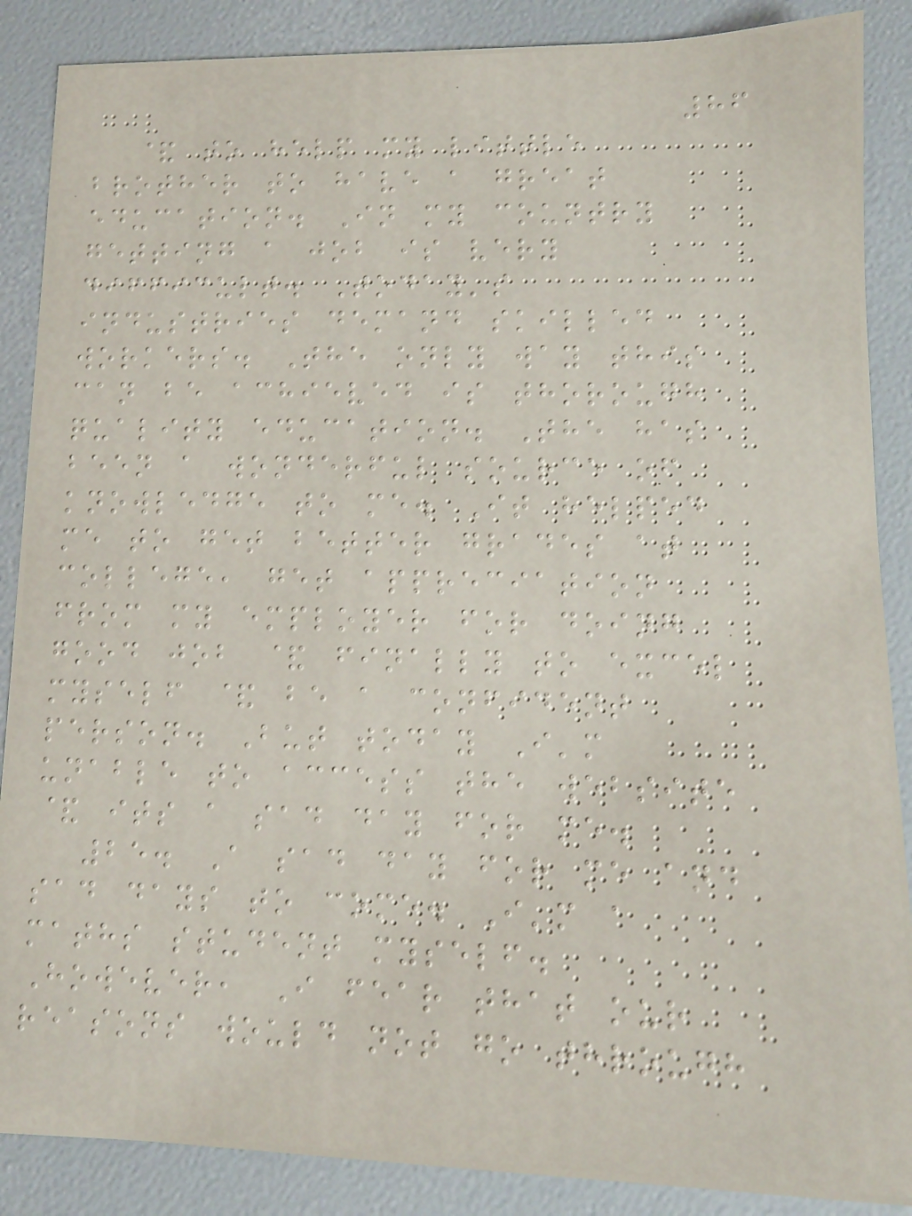86
& to help my little
brother to have a great
education. In my country
getting a job is very
difficult. Today's
industries demand skilled
workers. The only way this
can be achieved is thorough
quality education. The has
been a wonderful source of
knowledge to me. It helped
me to get better grades at
college, get appreciation
from my employer for doing
good job & finally to excel
myself & be a confident
person. But today I'm
unable to access the website
& its a sad day for me.
25. A sad day for me and
sad days to come. I'm a
maths student myself.
However, I fear that our
reasons would not go through
